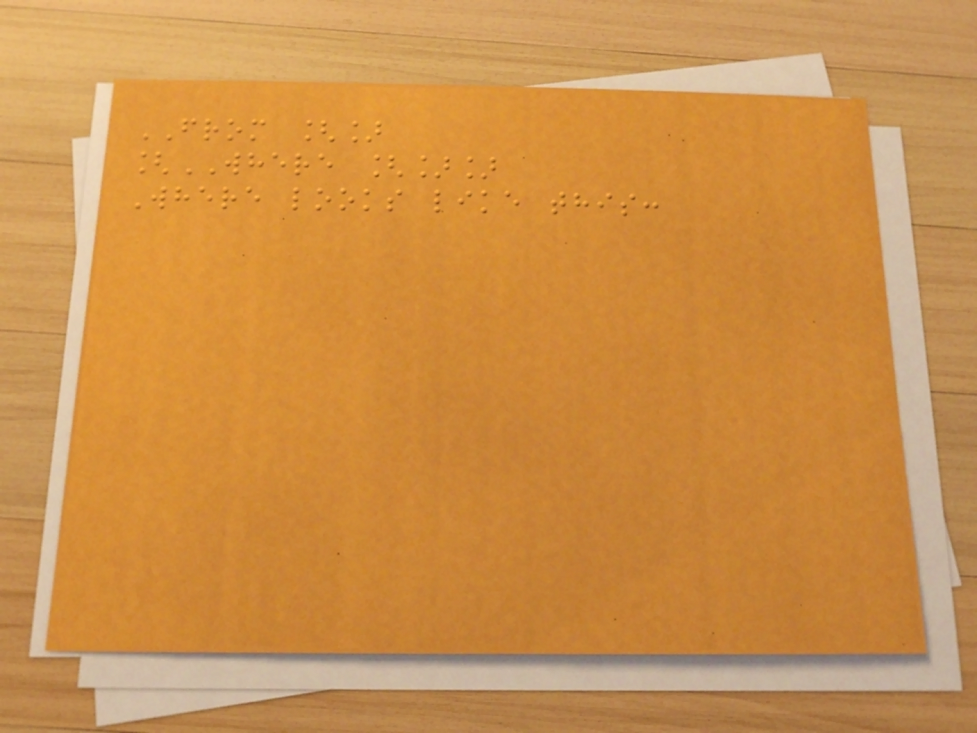FROM []
[WHERE []]
Where looks like this:
